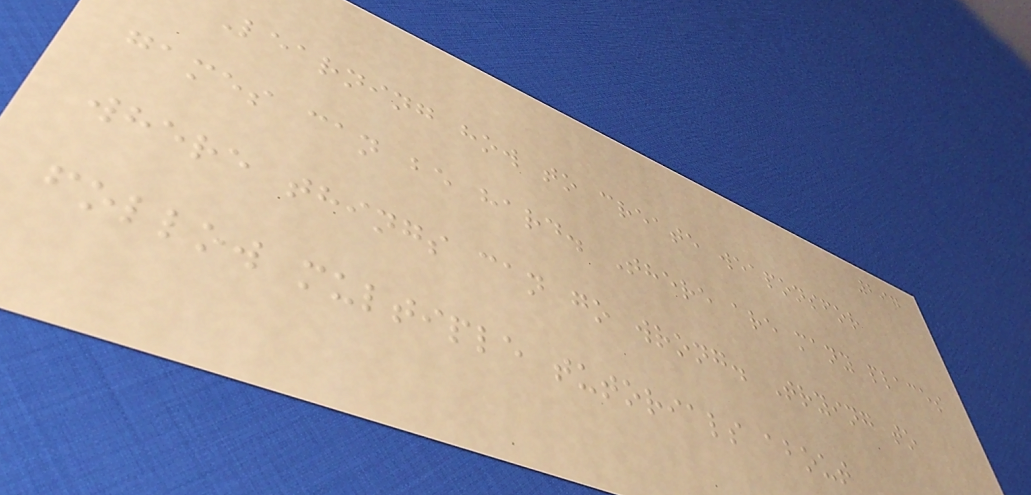297
Learning how to create weaponsfor
games can be hard. There are many places
where things can go wrong. Trying to
follow multiple tutorials about
